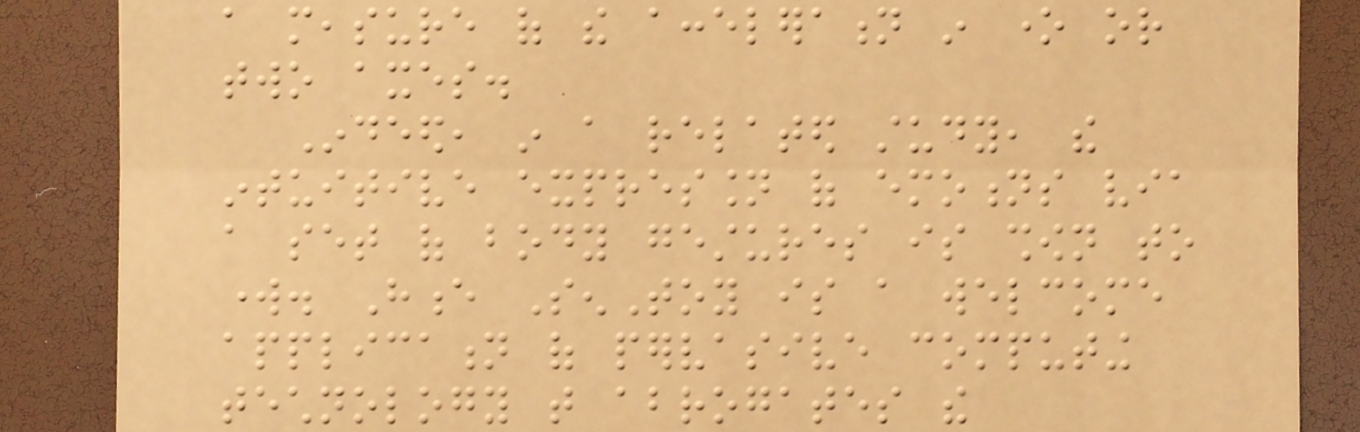a measure of the acceleration in one or
two axes.
Indeed, in a related study, the
intuitive expression of emotions via
a set of body gestures is shown to
work. Hence SenToy is a welcome
application of pervasive computing
technology that abrogates the
